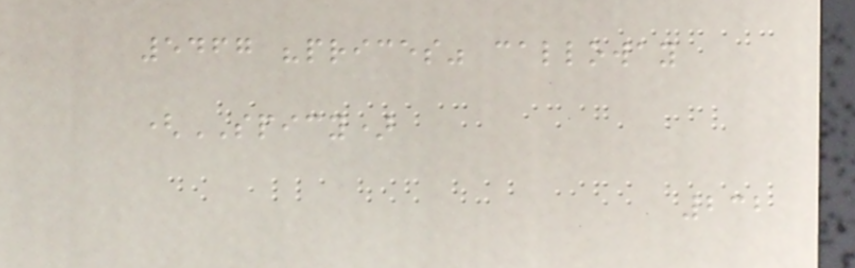5467 "prices" calloway
(SPICY)
232
